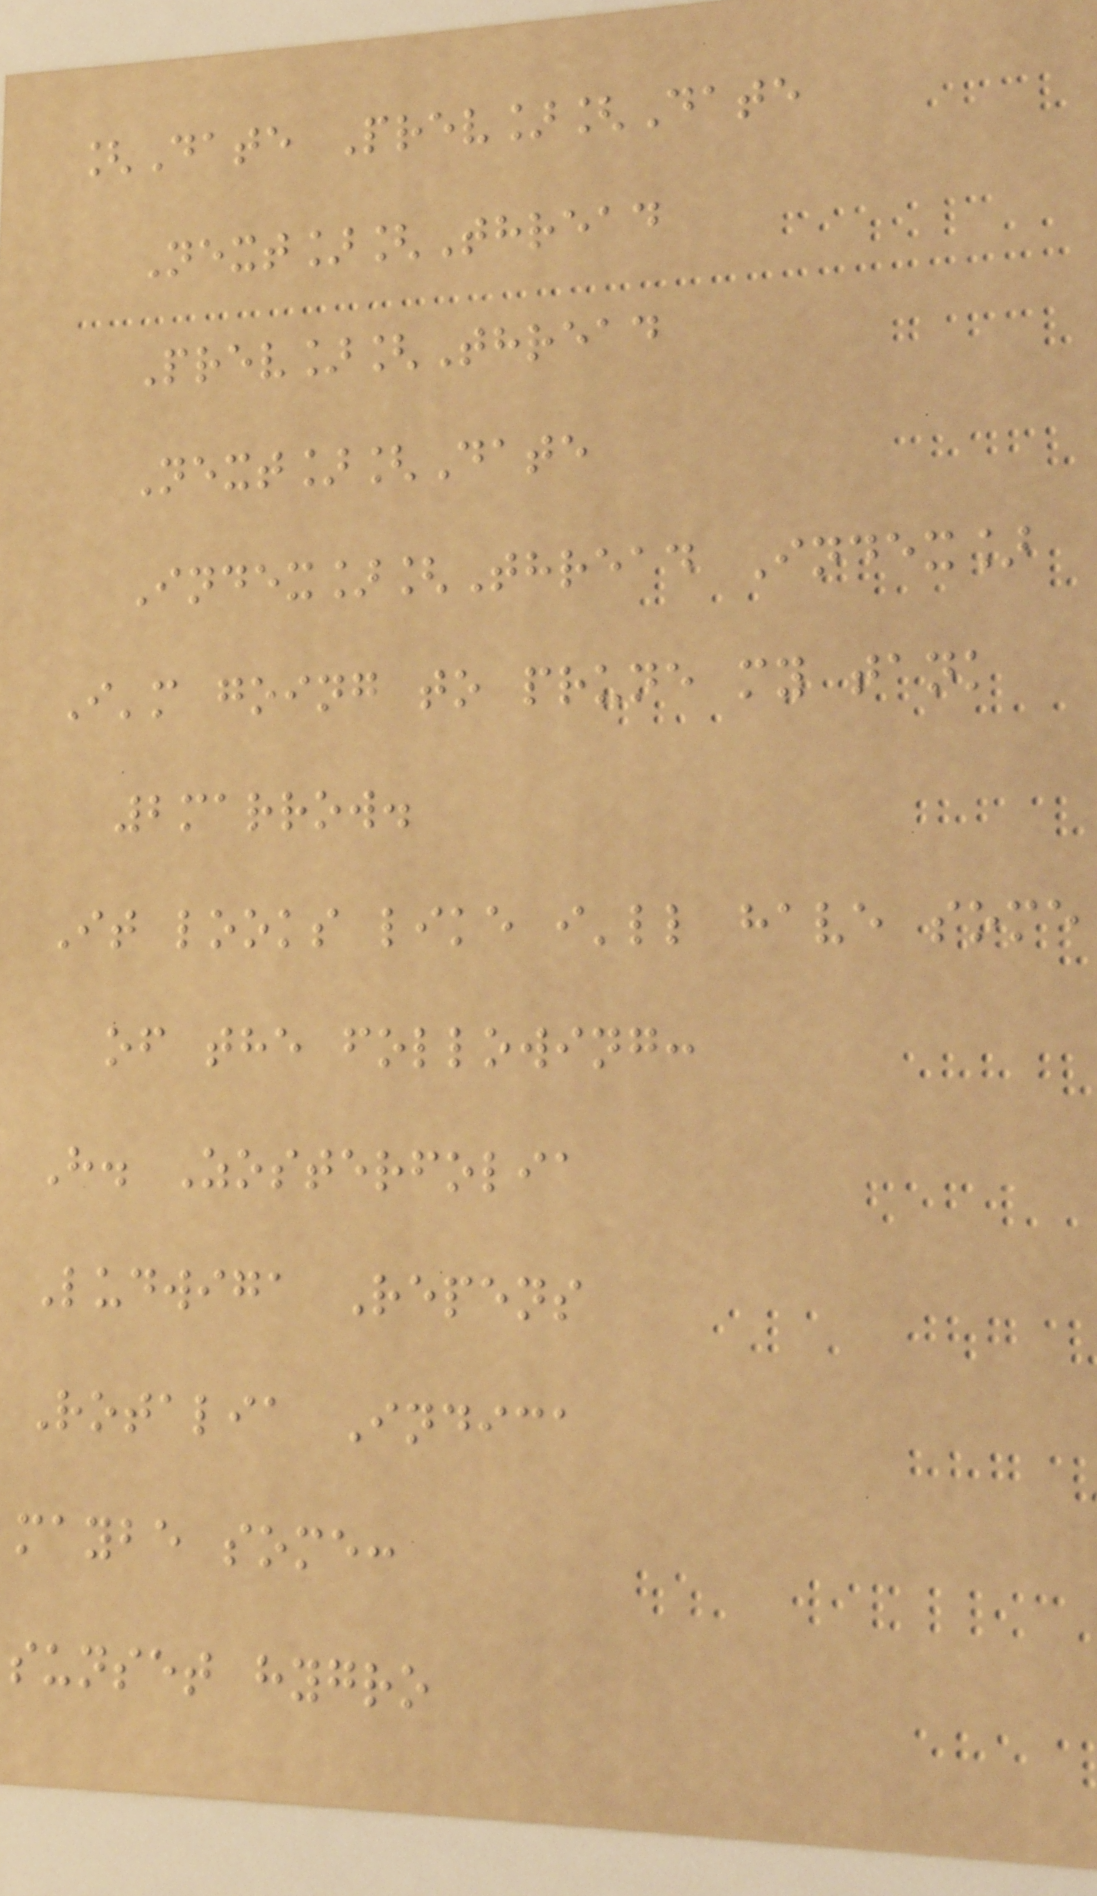[Date Prev][Date
Next][Thread
Prev][Thread
Next][Date
Index][Thread Index]
I'm going to prune my tank
2marrow.
It looks like i'll have some
of the following:
H. Zosterfolia
Ludwiga Repens
Rotalia Indica
maybe some:
sunset hygro
